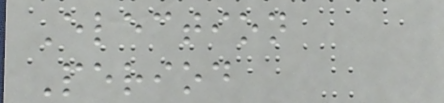Election
Period
